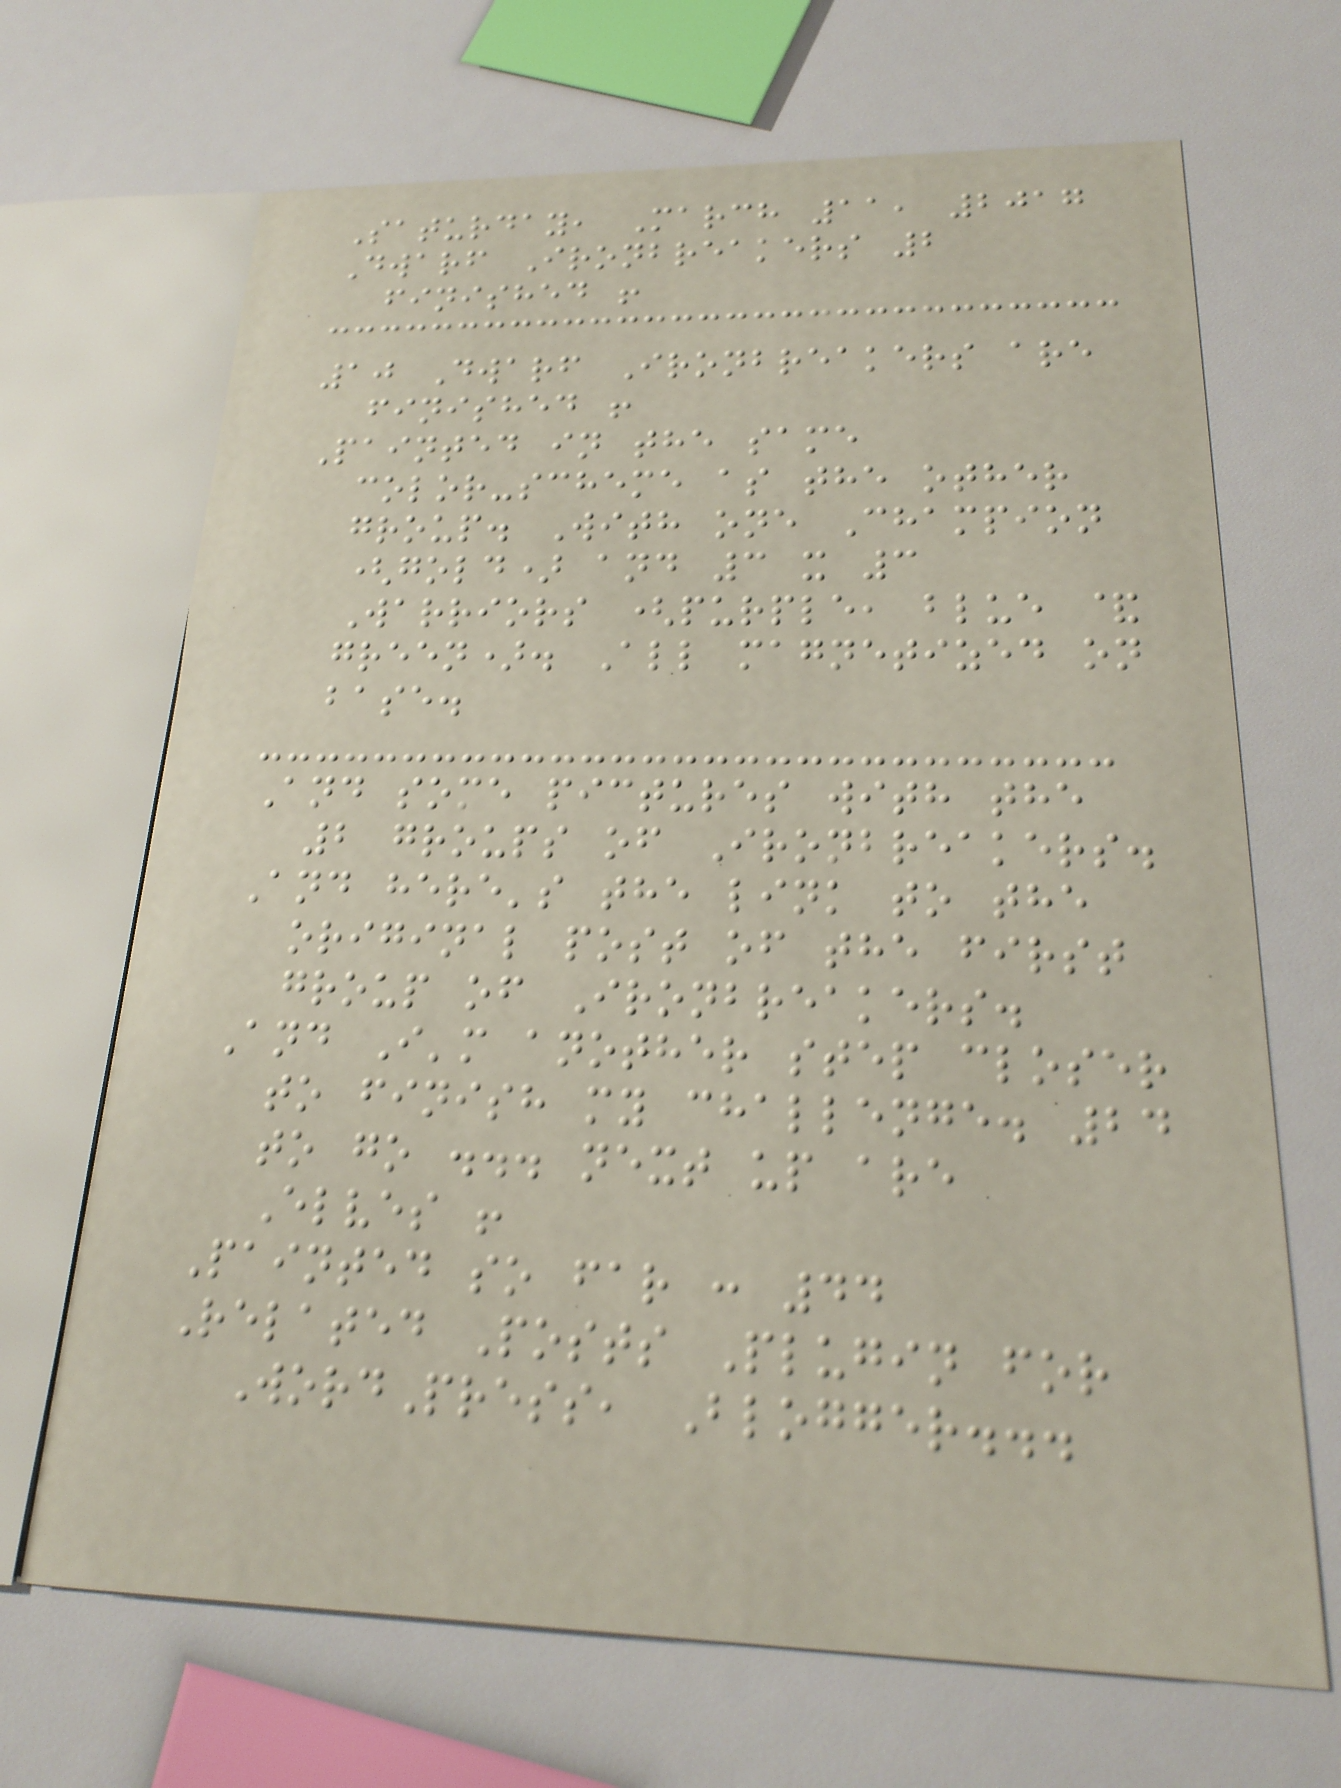Saturday, March 11, 2017
Dwarf Ironbreakers 2
finished !
10 Dwarf Ironbreakers are
finished !
Painted in the same
color-scheme as the other
group. With one Champion
(gold) and 3 x 3
Warriors (purple, blue &
green). All magnetized on
base.
And some pictures with the
2 groups of Ironbreakers.
And here's the link to the
original post of the first
group of Ironbreakers.
And I'm another step closer
to finish my challenge. 24
to go ... next up are
Elves !
Painted so far : 44
Related Posts Plugin for
WordPress, Blogger...
